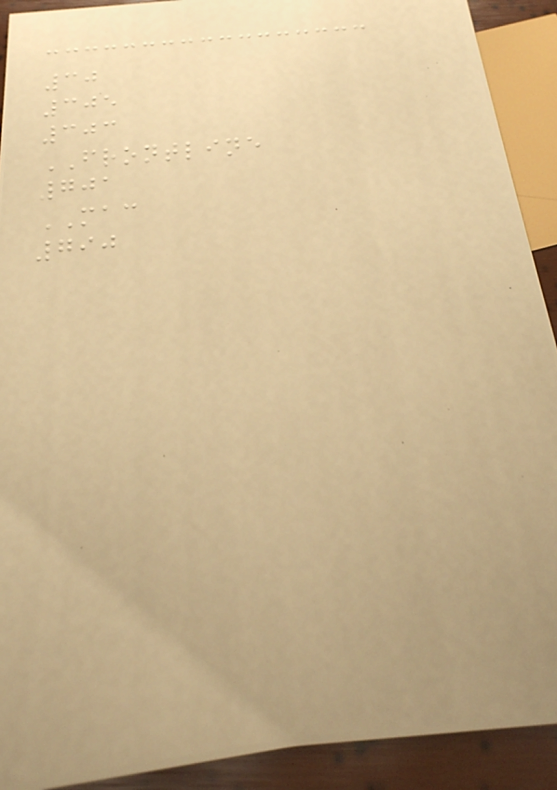30
305
303
FRONTLINE
701
MAC
790
